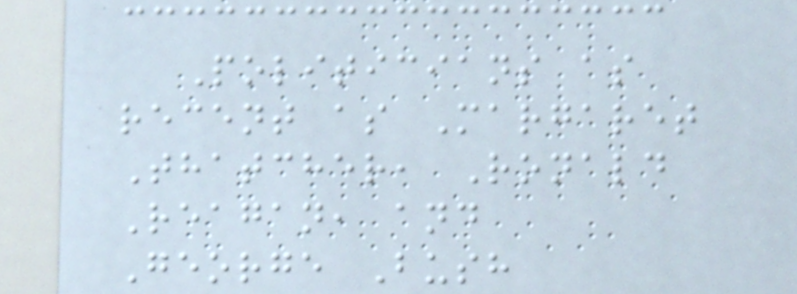Politicians as
recent as Margaret
Thatcher, Ronald
Reagan, and
George Bush
